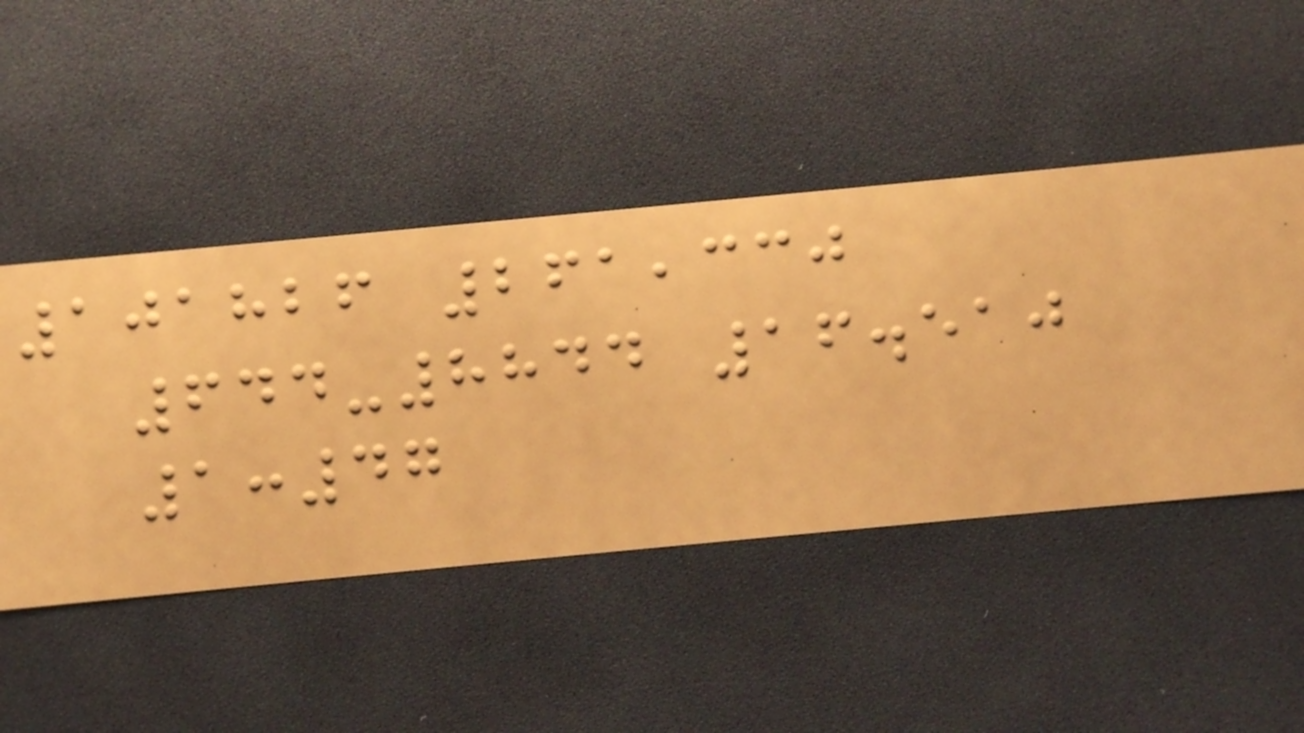101826 261,330
644-8844 16.510
1:47
